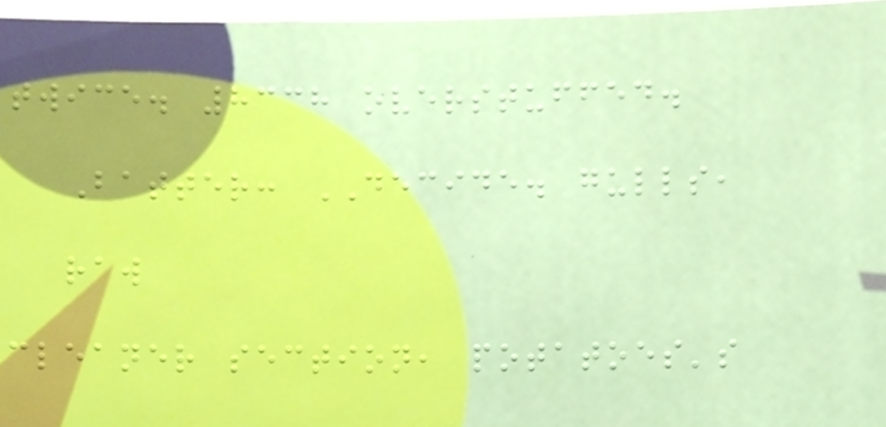twice. 8338 overstuffed.
Batter: DECIDE. gulls,
raw
cleaner section, potatoes's
